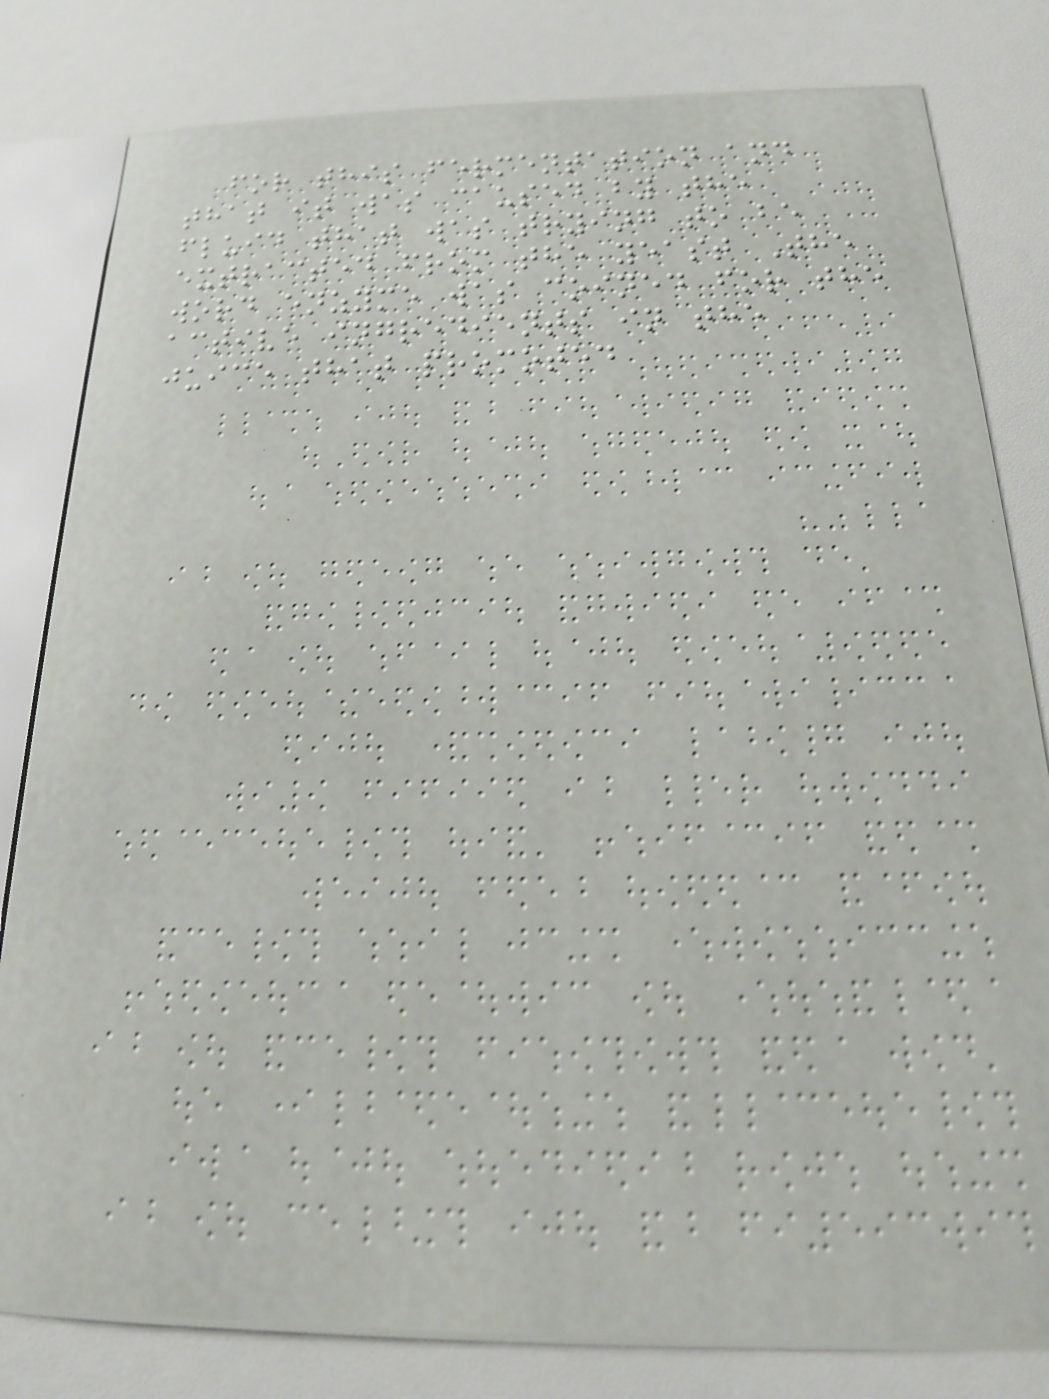for this fermentation and
that it was caused by the
fluid that was trying to be
extracted from the yeast The
word enzyme was coined for the
active ingredients in the
juice that promoted
